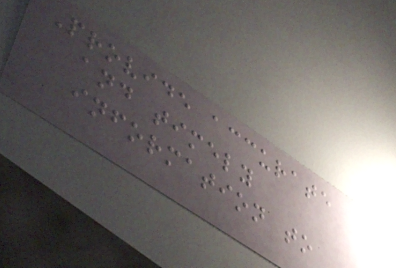Provide accurate
and timely
information to
